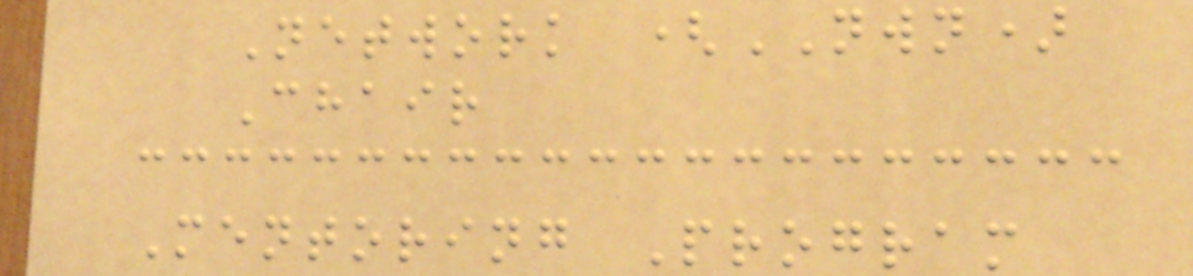Network (NWN)
Chair
Mentoring Program
